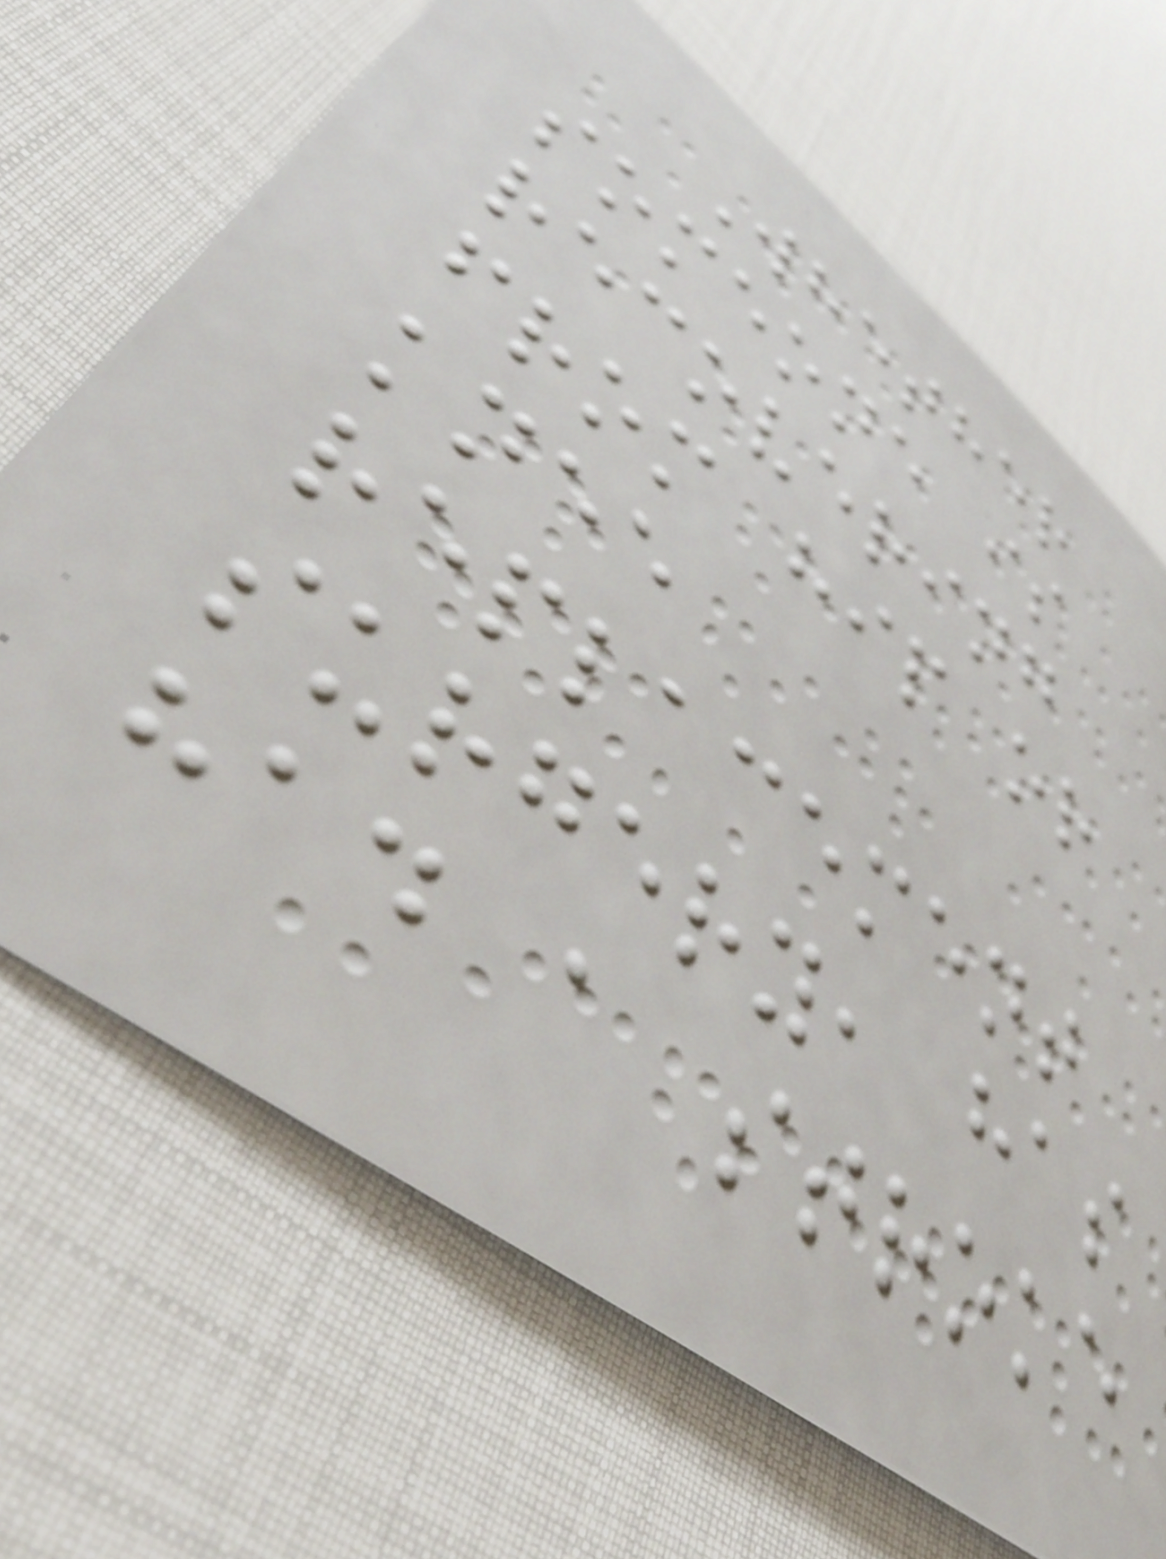Whether
someone is
recovering
from hip or
knee
replacement
surgery, has
had a stroke
